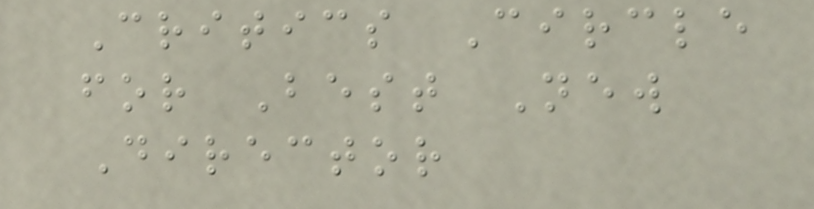Critics Circle
for Best New
Director
